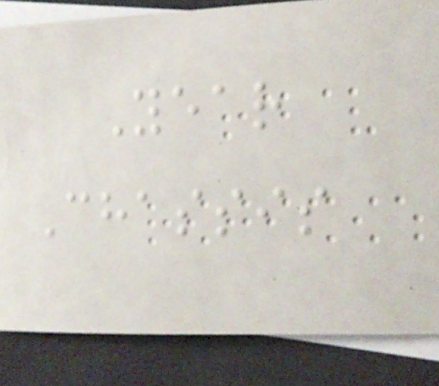Year
Chassis
